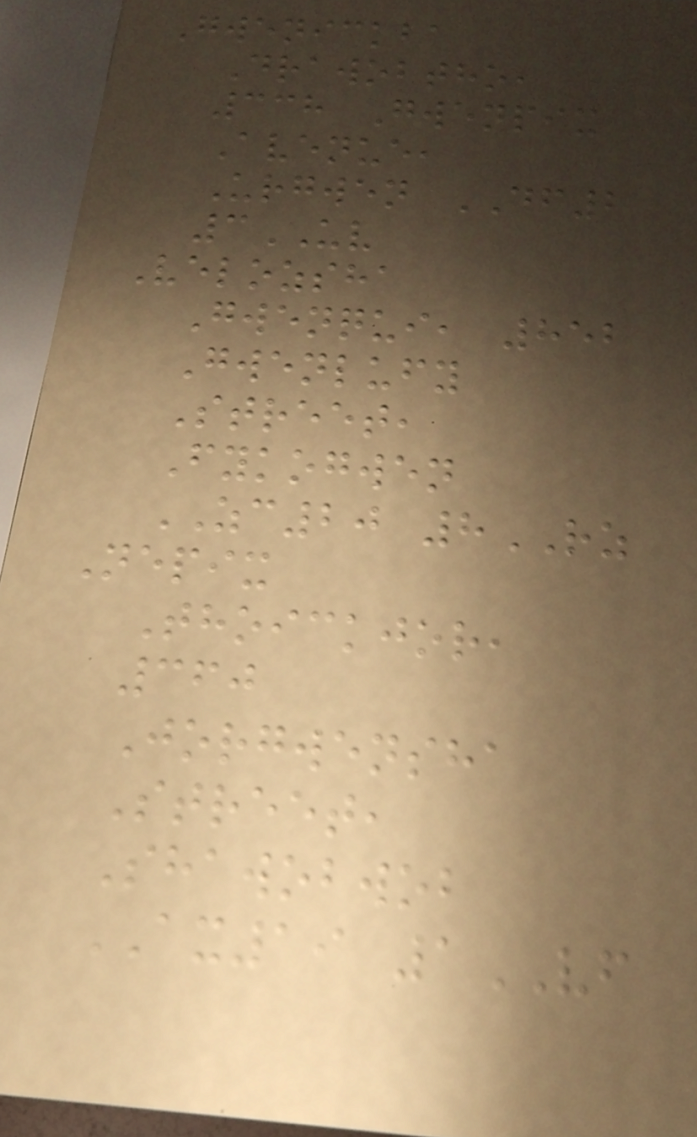Gwenickba
Drawobtho,
338 Gwenpix
Avenue,
Urgwen DF2
3UV
Velozsha
Gwenqui, 852
Gwenlufy
Street,
Fykogwen
ZC20 8RZ
Nepix
Thoickjor,
360
Jorgwensha
Street,
Shawobwob
AX19 1VF
